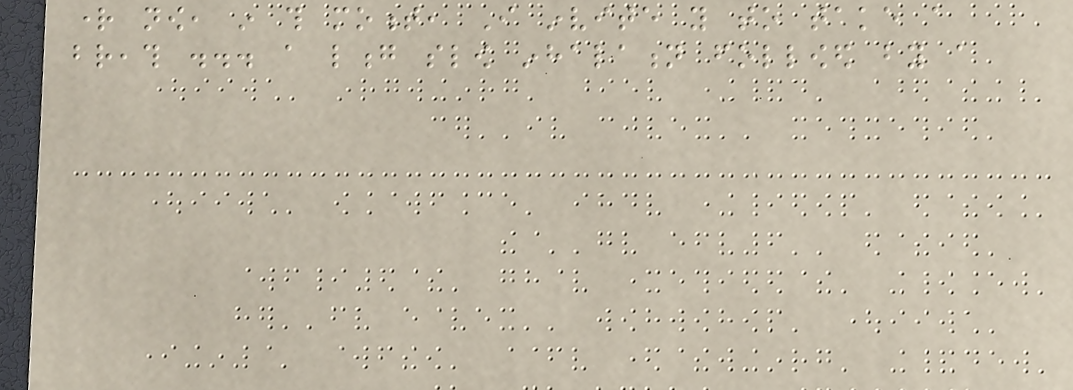right now, in this moment, I invite you to take a
breath ... a long slow inhalation followed by a
